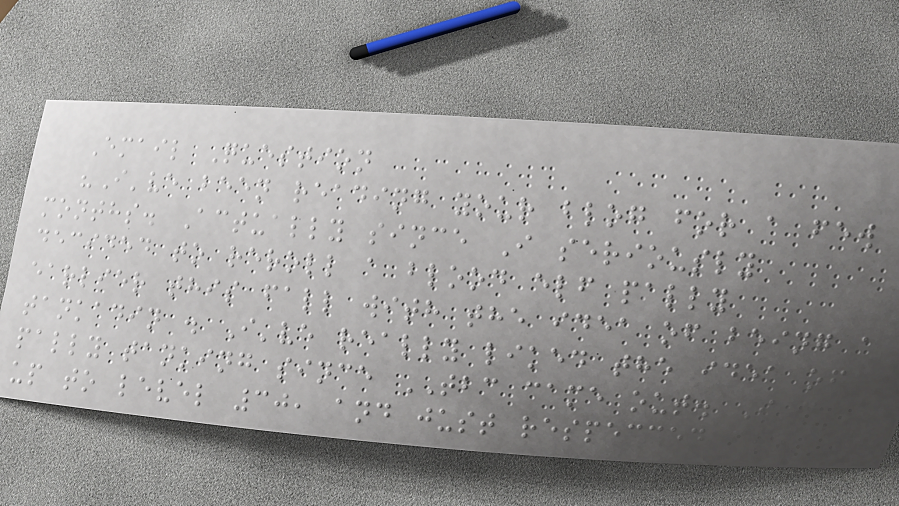Email Question
"I've been reading your blog for a few
months. Actually since I seriously
decided to reroll a blood elf pally
earlier this fall with the idea of being a
tankadin . I've really liked the idea of
pally tanking since TBC came out. I'm
up to level 30, and just respecced from
